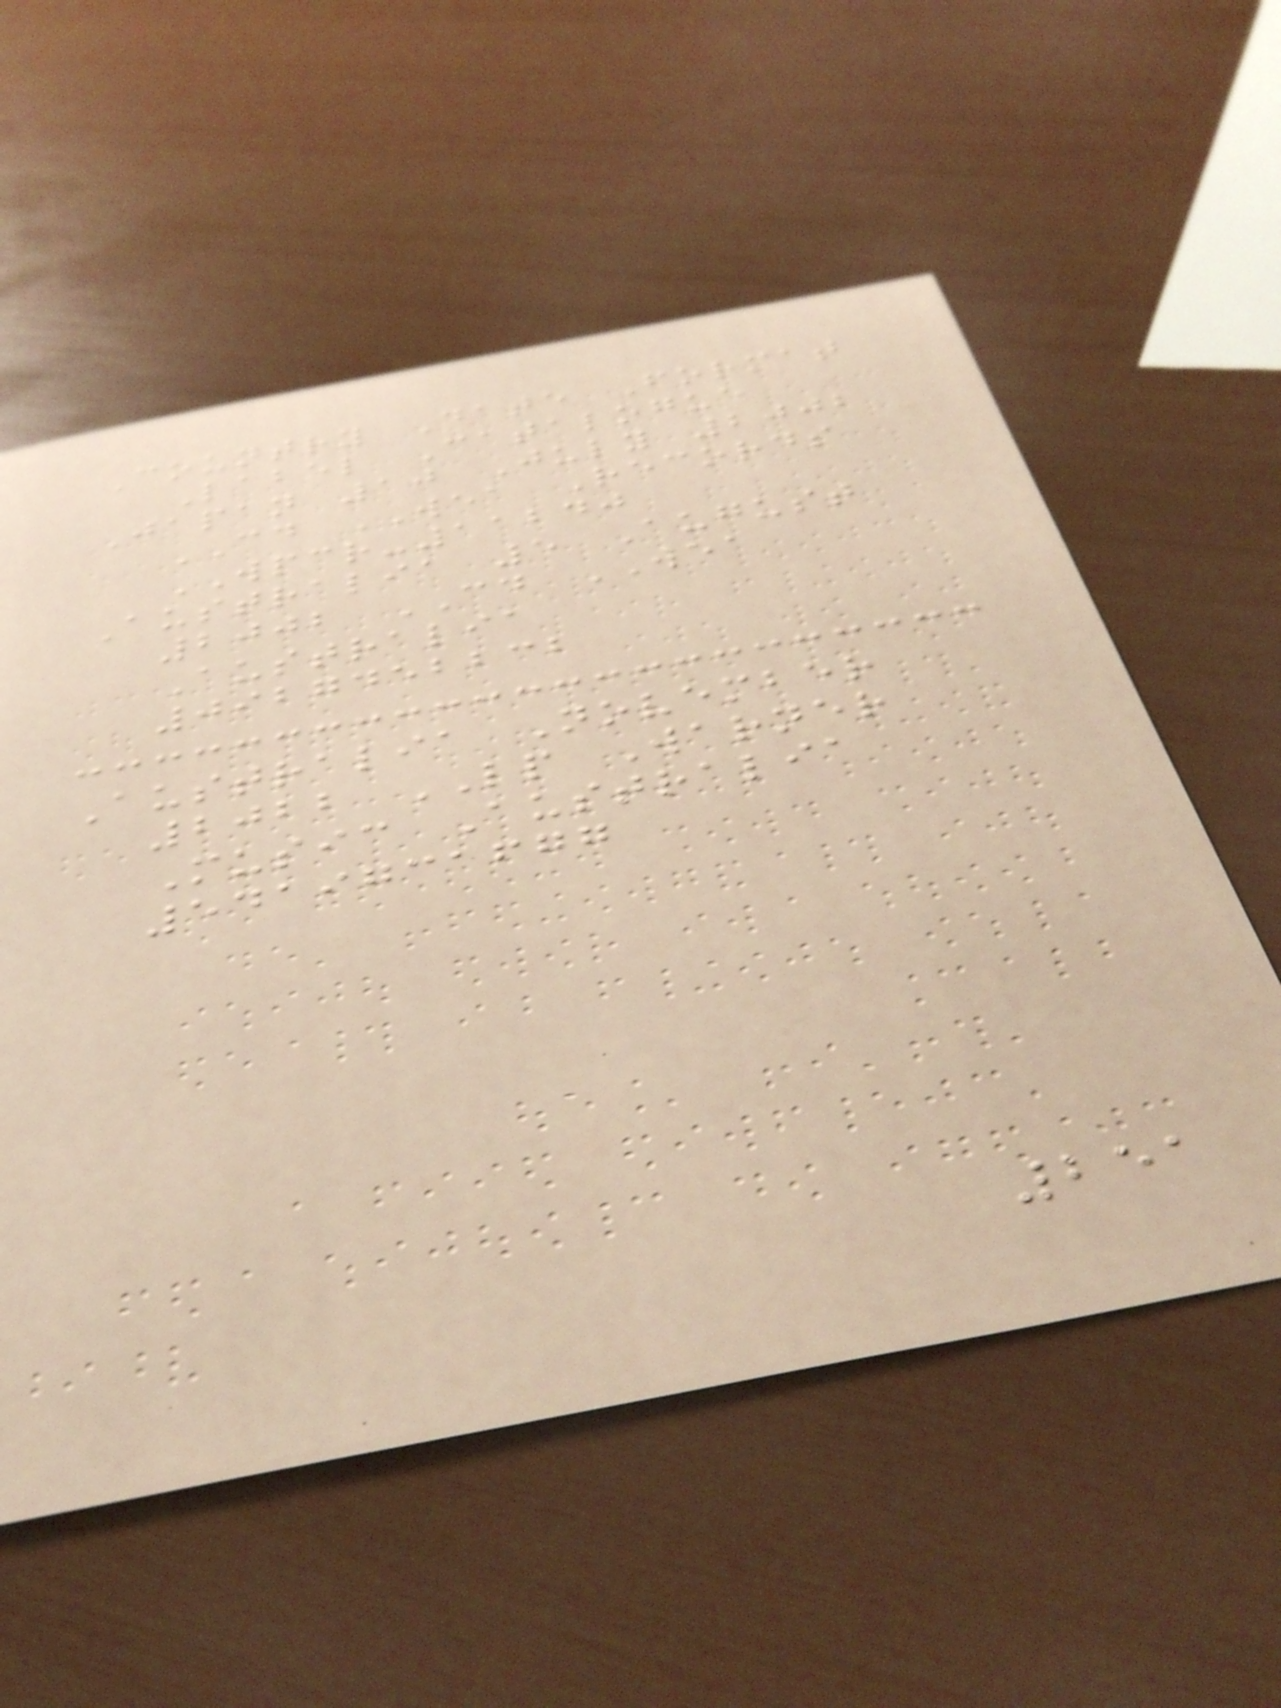Country Date Format
Label Catalogue
Japan 10 July 2002
CD WEA Records
WPCR-11240
Australia 5 August
2002 CD WEA
Australia
0927452232
Australia November
2022 LP Warner
Music Australia
5419731677
251
